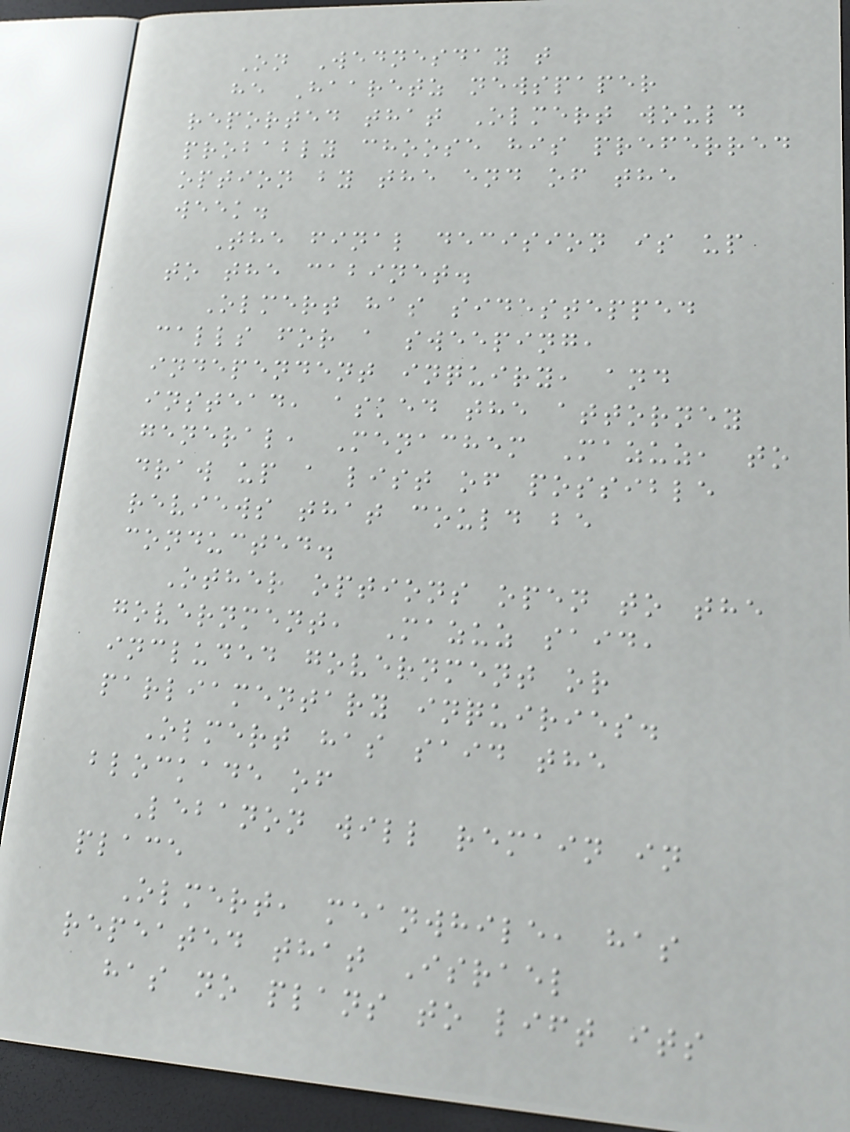On Wednesday t
he Haaretz newspaper
reported that Olmert would
probably choose his preferred
option by the end of the
week.
The final decision is up
to the cabinet.
Olmert has sidestepped
calls for a sweeping,
independent inquiry, and
instead, asked the attorney
general, Menachem Mazuz, to
draw up a list of possible
reviews that could be
conducted.
Other options open to the
government, Mazuz said,
included government or
parliamentary inquiries.
Olmert has said the
blockade of
Lebanon will remain in
place
Olmert, meanwhile, has
repeated that Israel
has no plans to lift its
